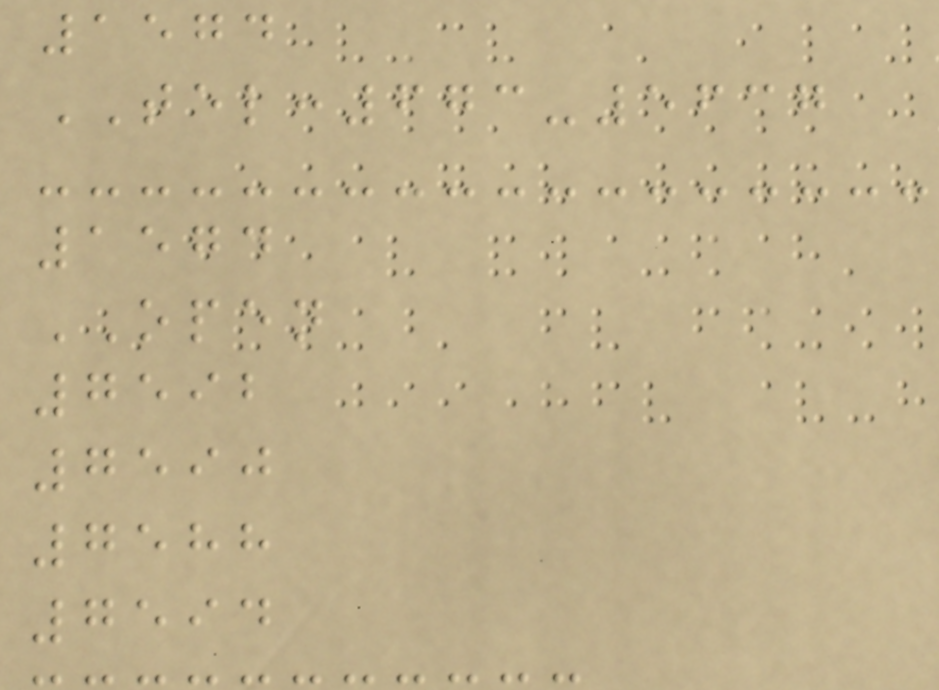1574
TEL:673-5637
1574
OPEN
7592
7590
7588
7594
